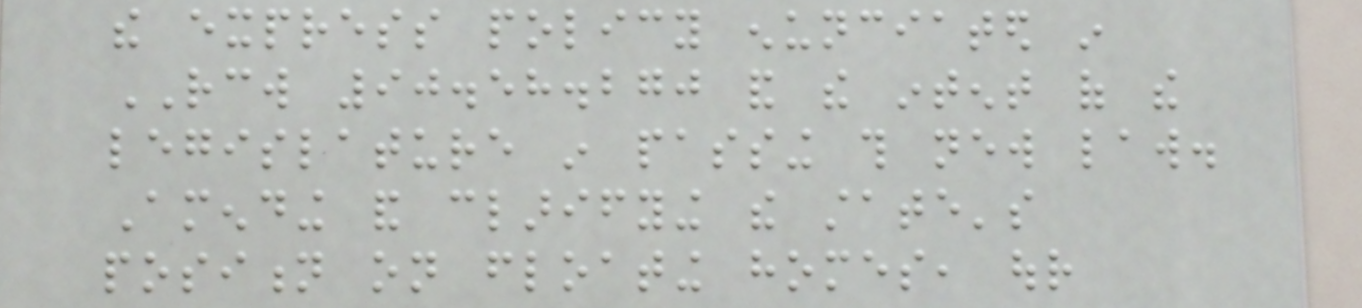the express policy enunciated in
RCW 90.58.270 and the intent of the
legislature in passing this new law.
Amending and clarifying the state's
position on floating homes, our
